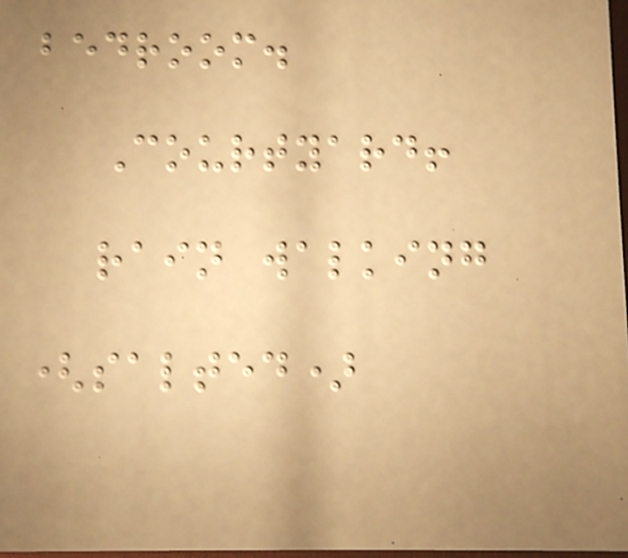bedroom.
Courtyard!
rain walking
(salted)
